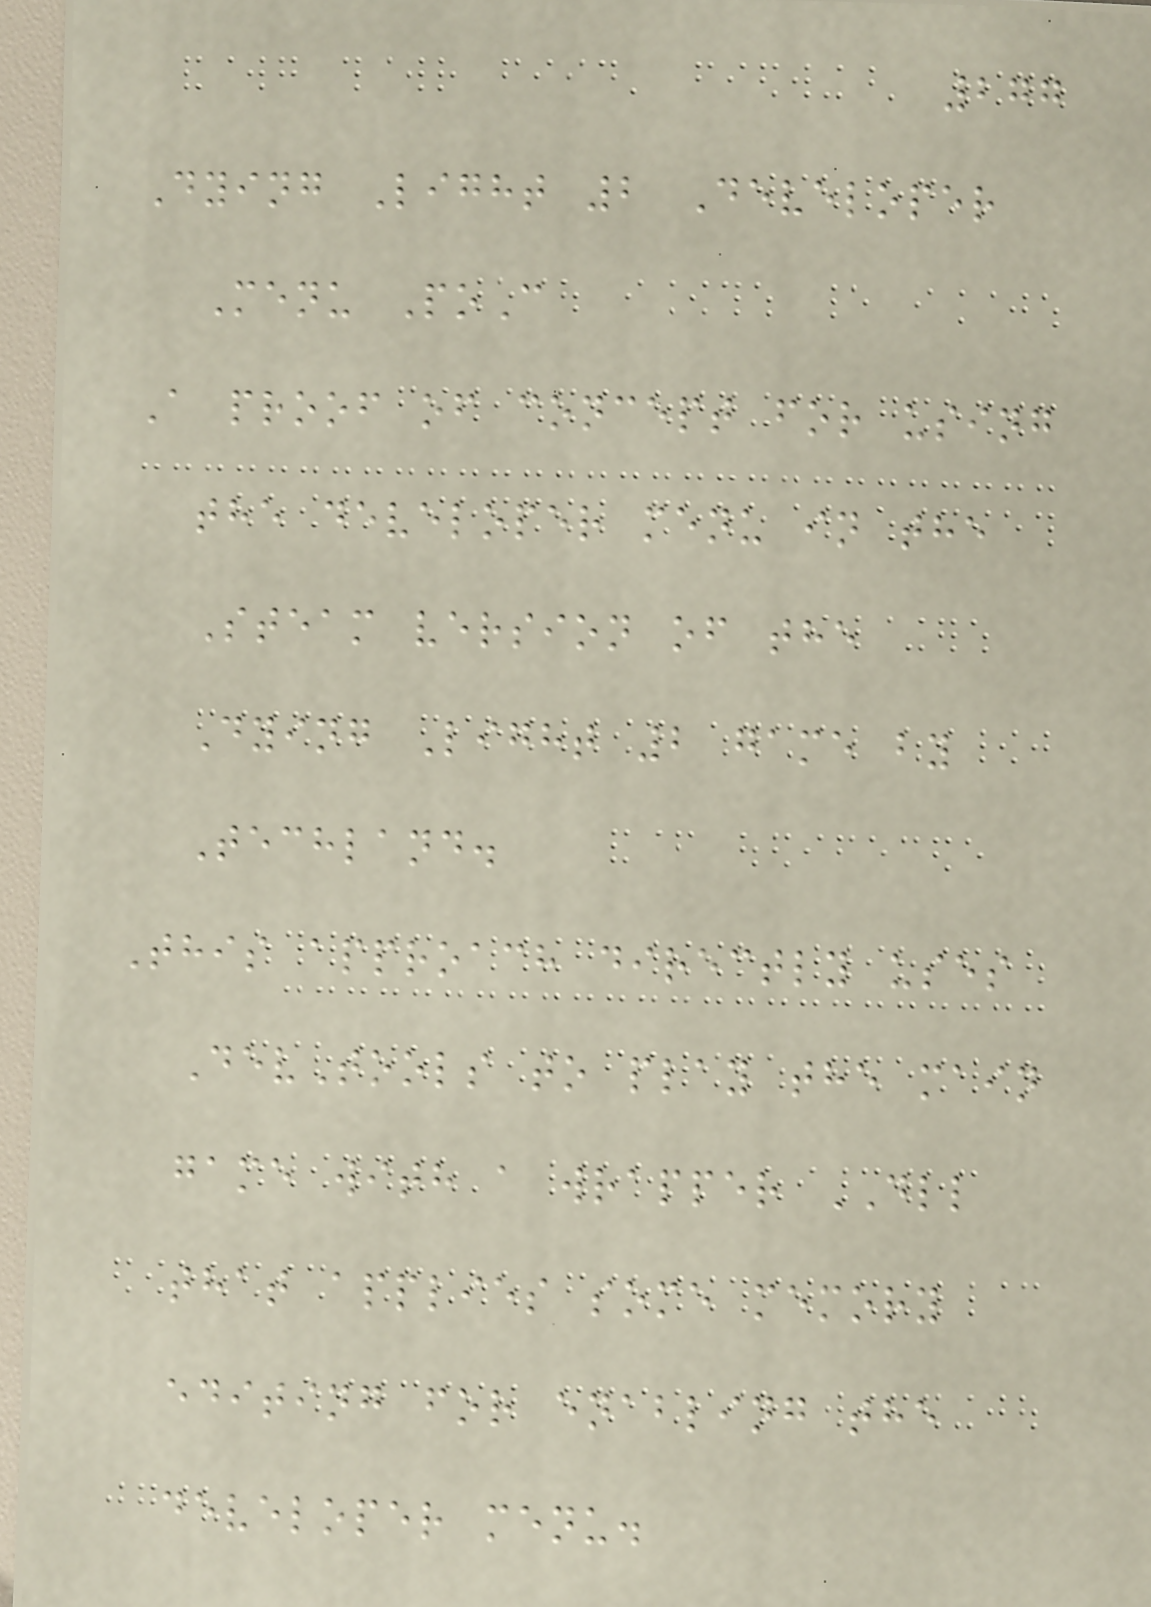277
Dying Light 2 Developer
Menu PoC
A proof of concept for using
the developer menu in the
Steam version of the
Dying Light 2 game by
Techland.
This approach directly uses
DevTools to play the main
game with a wrapper DLL
that applies some memory
editing for enabling the
developer menu.
